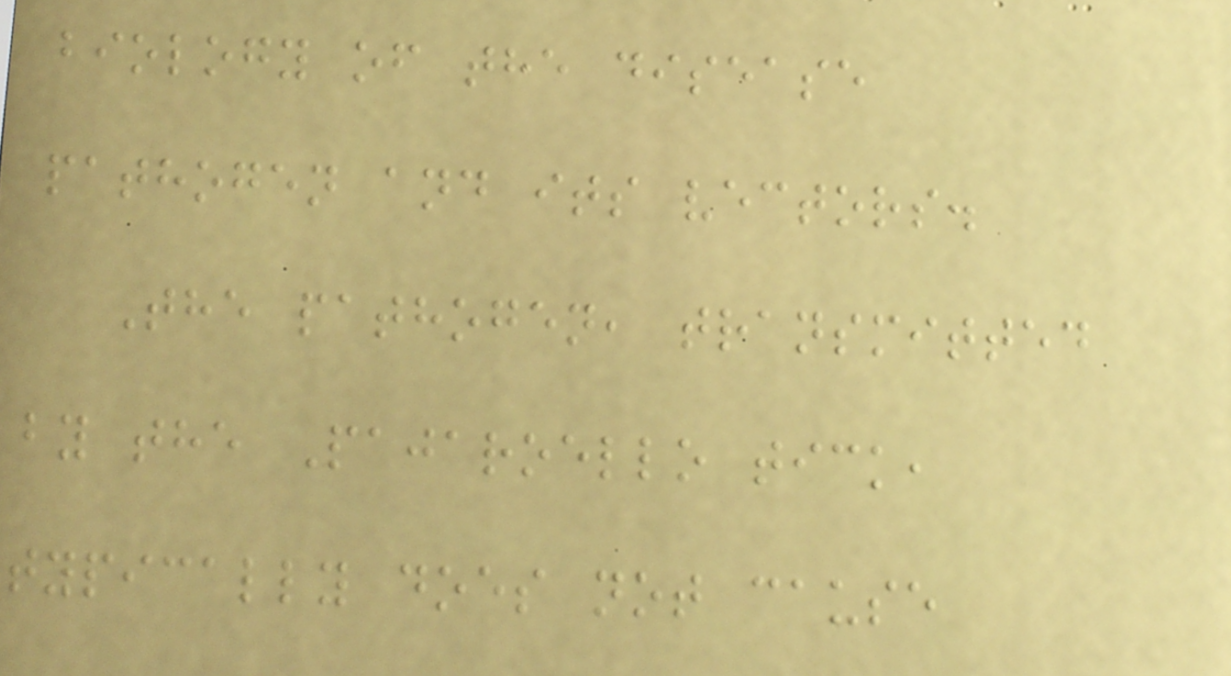biology of the disease
pathogen and its vectors.
The pathogen, transmitted
by the Pajaroello tick,
typically does not cause
